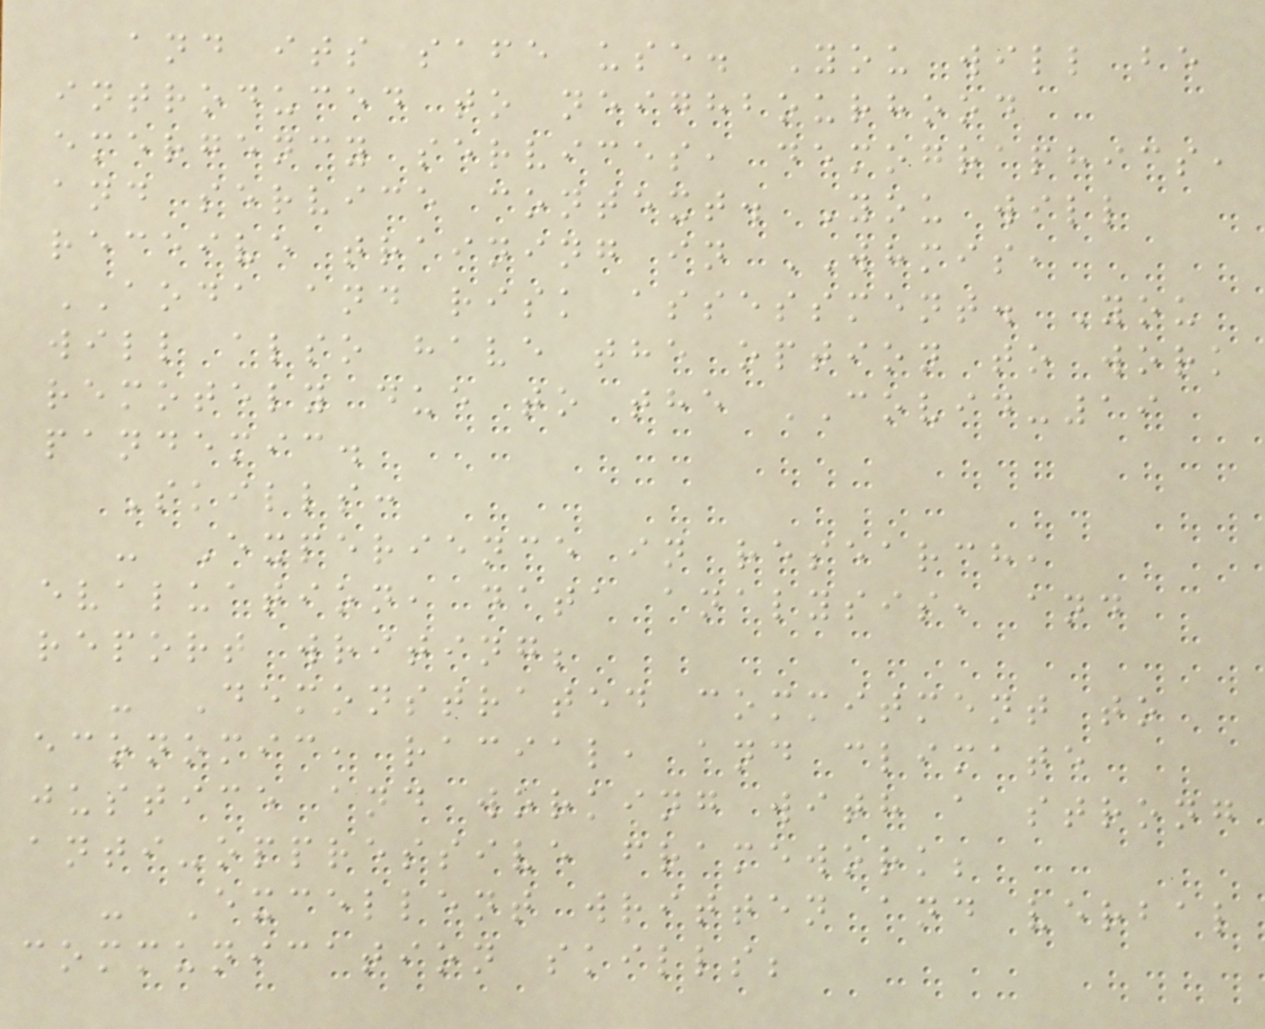and its safe use. You will be
introduced to neighbourhood
emergency services, demographics,
and service context. You will
receive training in WHMIS,
AODA and risk assessment. You
will also have the option to work
remotely due to the COVID-19
pandemic.
Skills:
- Experience in research,
evaluation, data analysis, and
report writing;
- Demonstrated commitment to
economic, racial, and climate
justice and working with a strong
anti-oppressive framework;
- Excellent written and verbal
communication skills;
